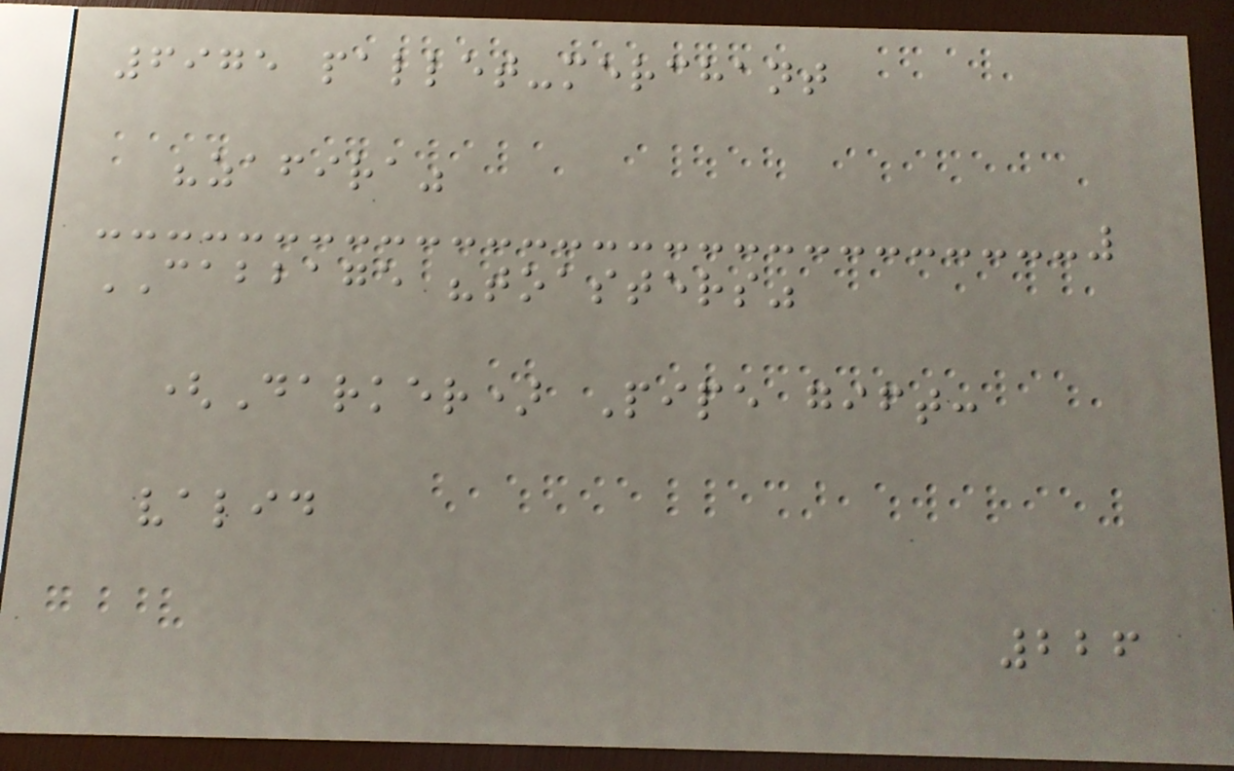6975 pallet-merchant
"zafira"
CABBAGE "toasters"
(Darker) Pipe gift:
valid
226
